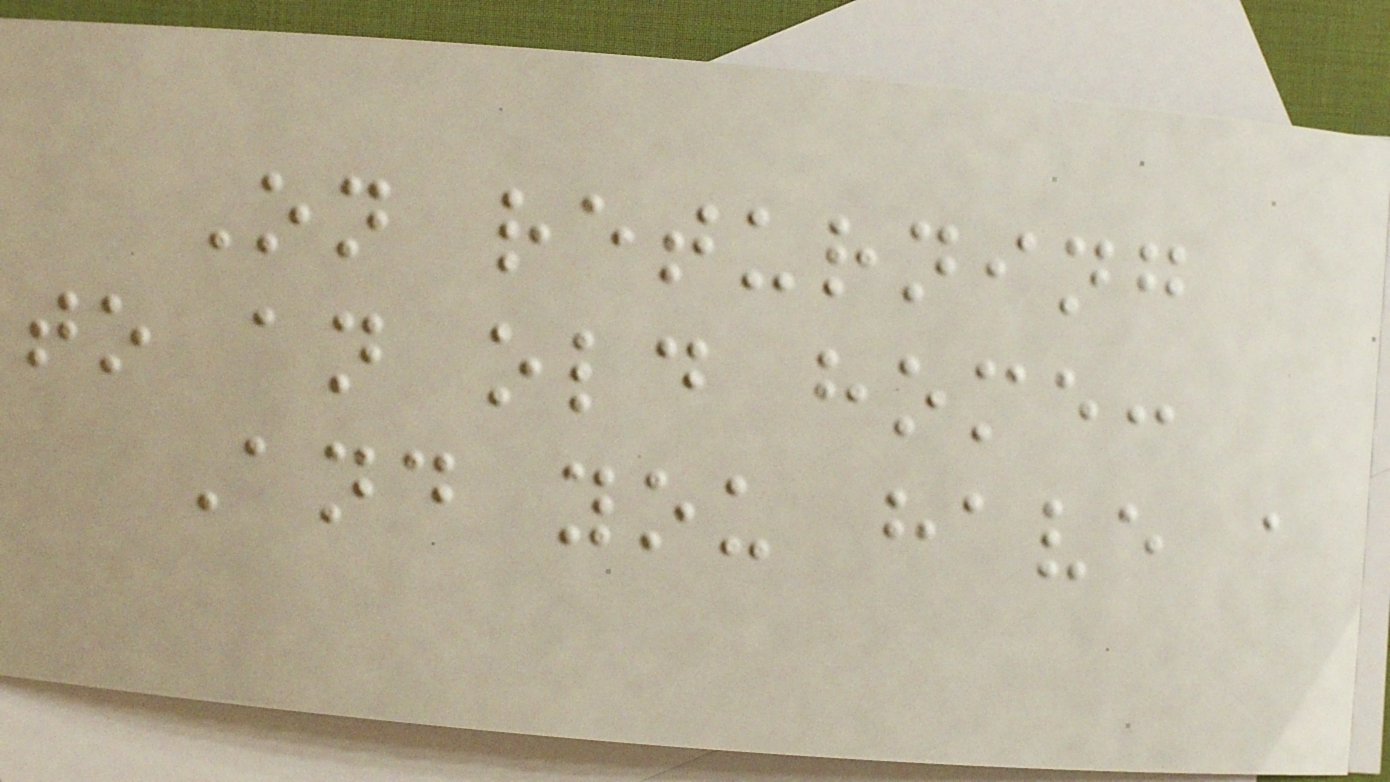On returning
to an old home:
And you have a
